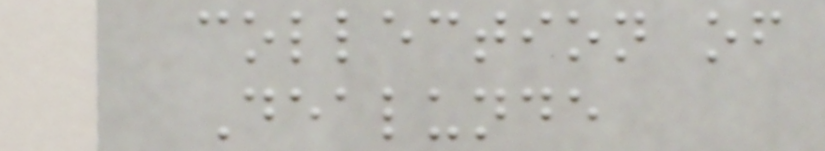collection of
Dealunde
